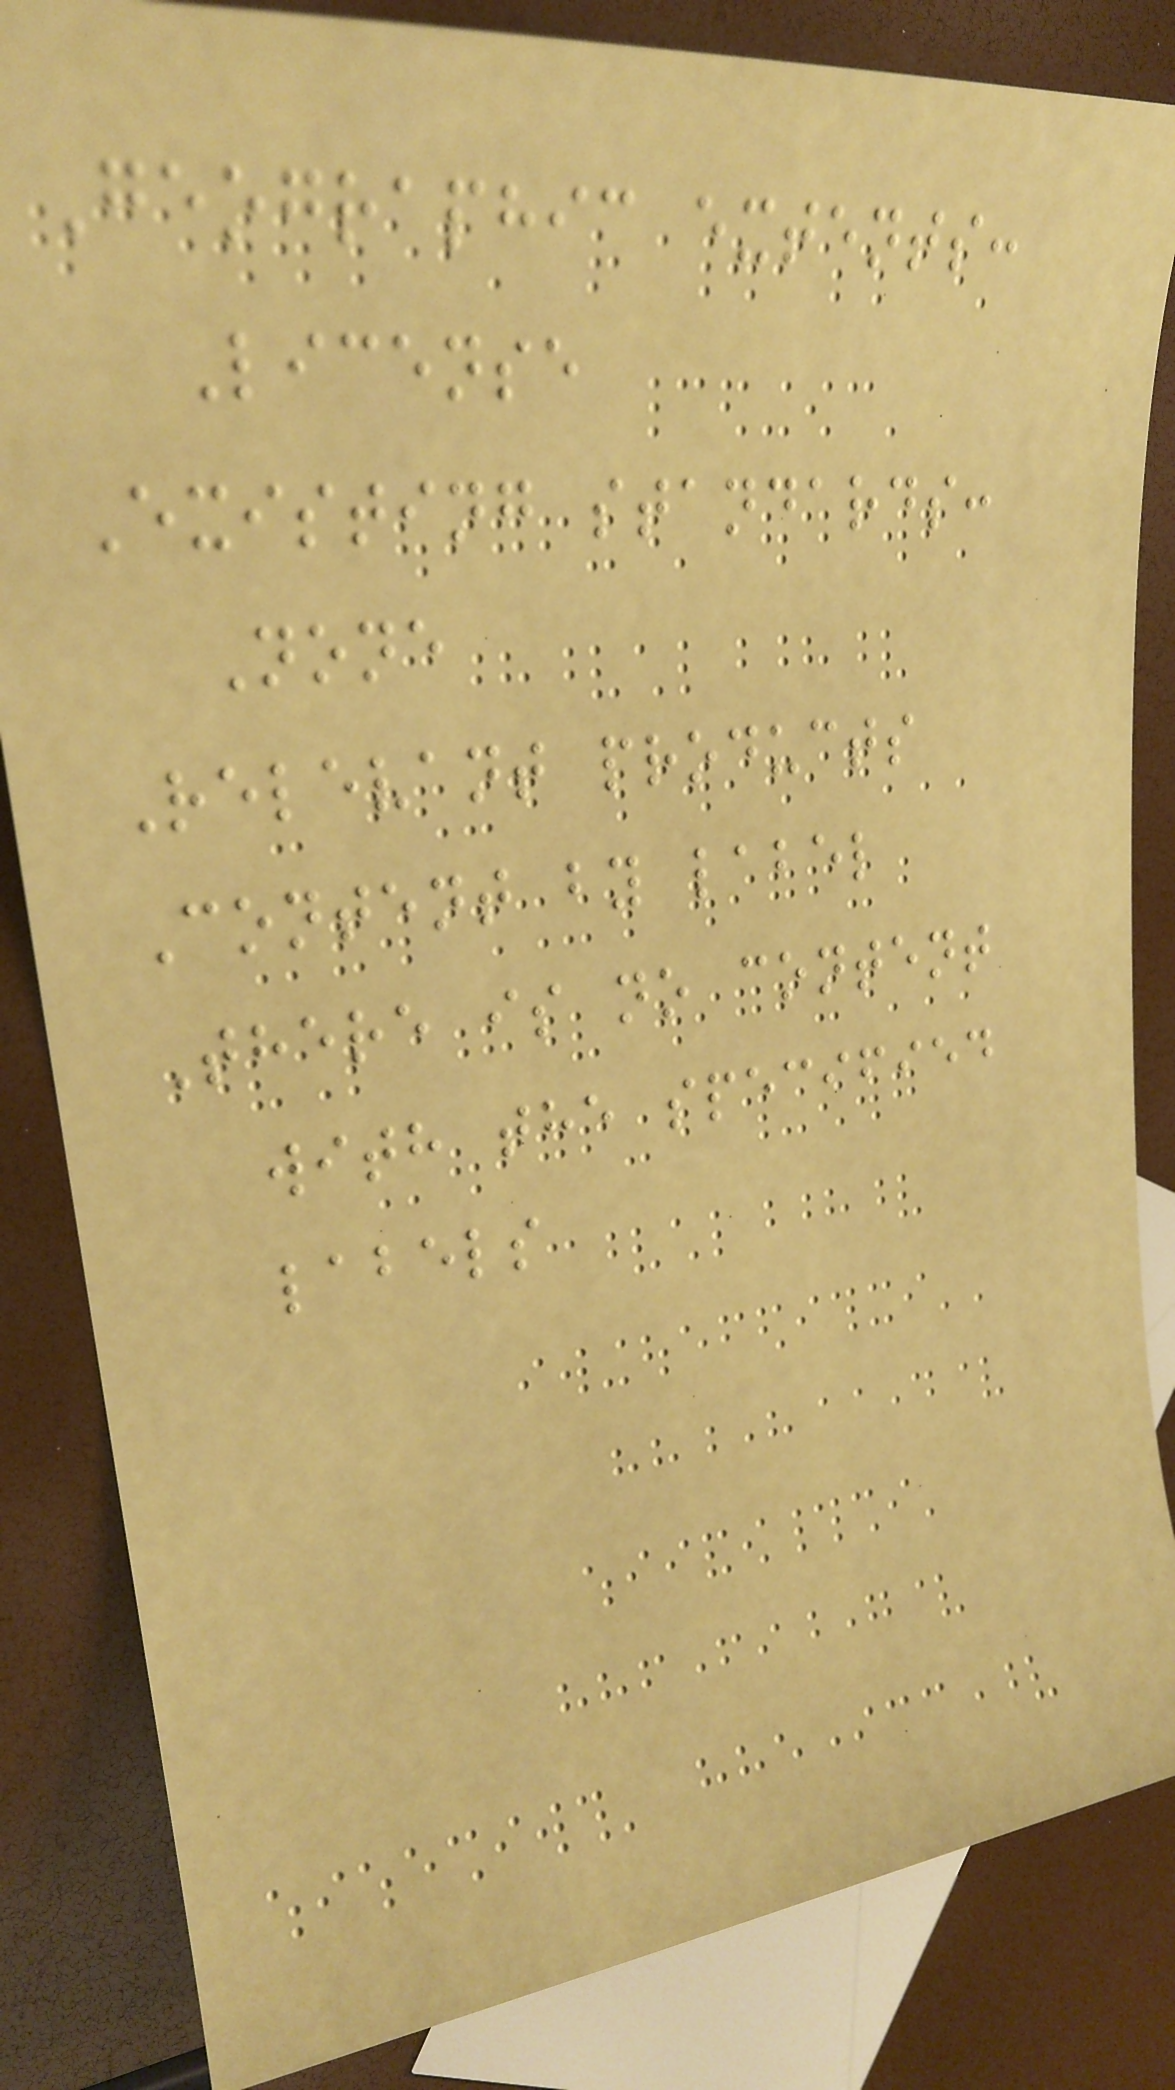Geographic extents:
License
Existing standards:
None
Relevant products
Content by label
There is no content
with the specified
labels
